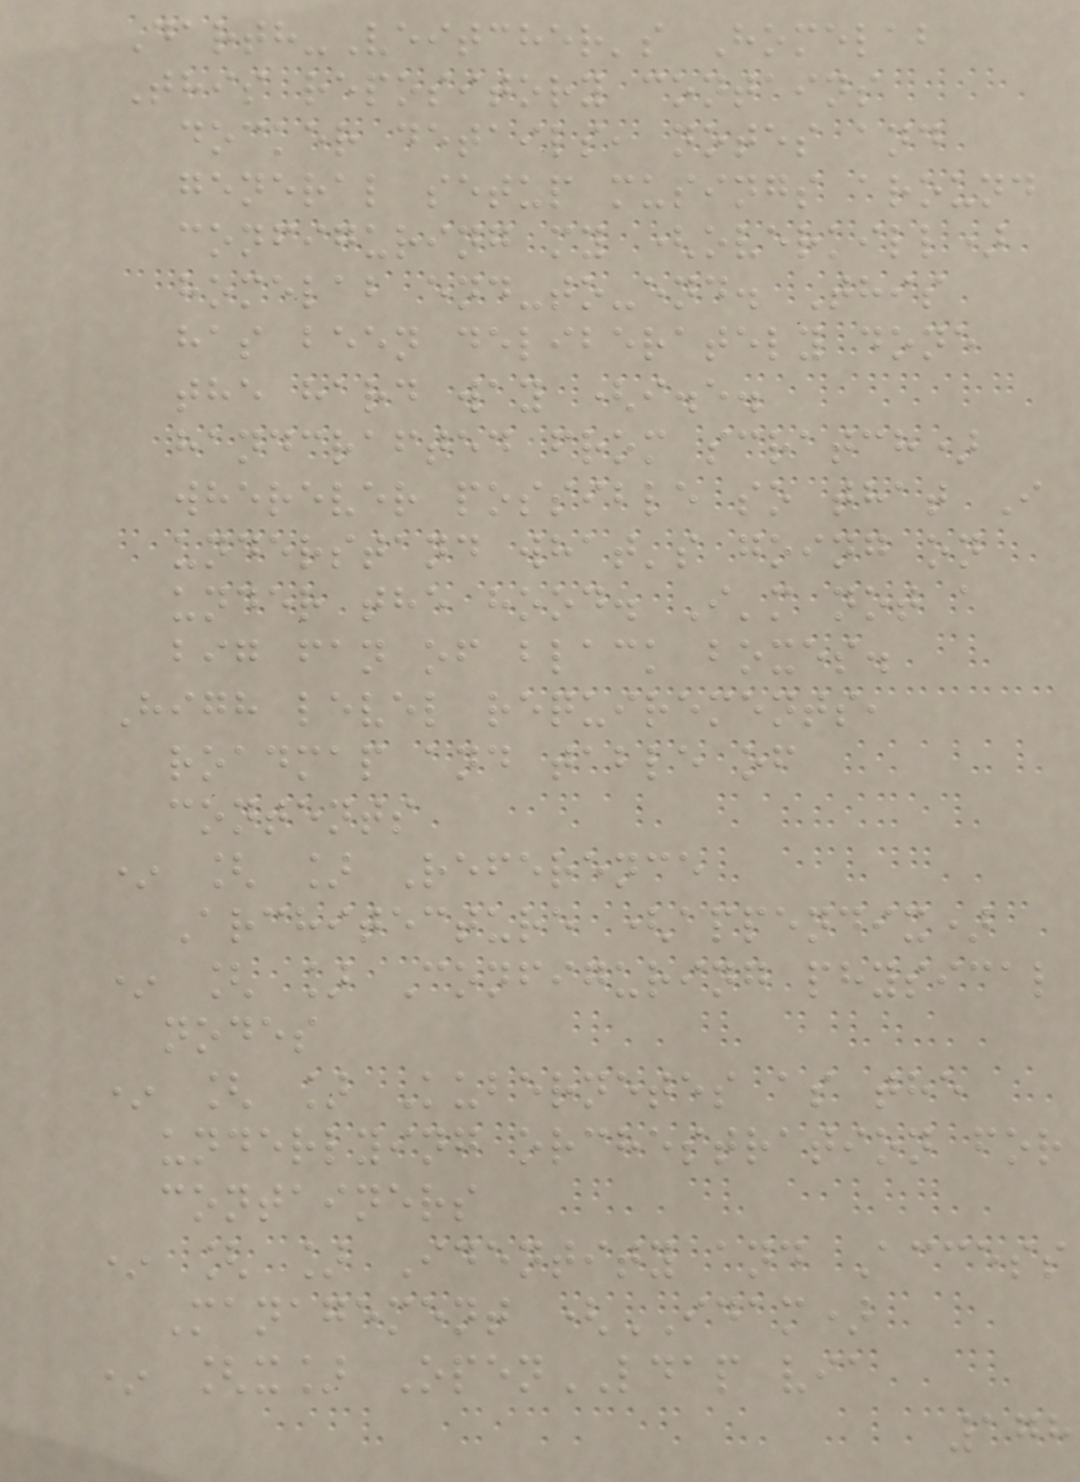Darth-Veitcher's Homelab
This repository contains
docker details, notes and
general setup musings around
configuring my (overkill)
homelab end-to-end. This
has been deliberately done
the hard way (i.e.
handcrafted from scratch)
wherever possible so that I
understand what's going on
under the hood. I'm not a
big fan of black boxes.
High level requirements,
roadmap and table of
contents
* [ ] Reference
Architecture (appendix)
* [ ] Configuring physical
nodes
* [ ] Kubernetes as the
underlying orchestration for
containers
* [ ] Identity and Access
Management (IDAM)
* [x] OpenLDAP via
178
